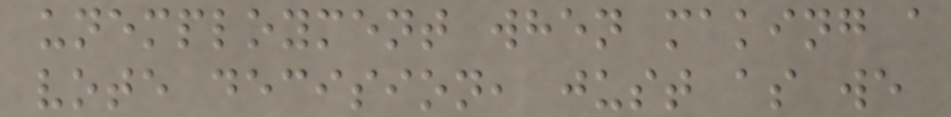unemployment when making a
vote decision, just as we
